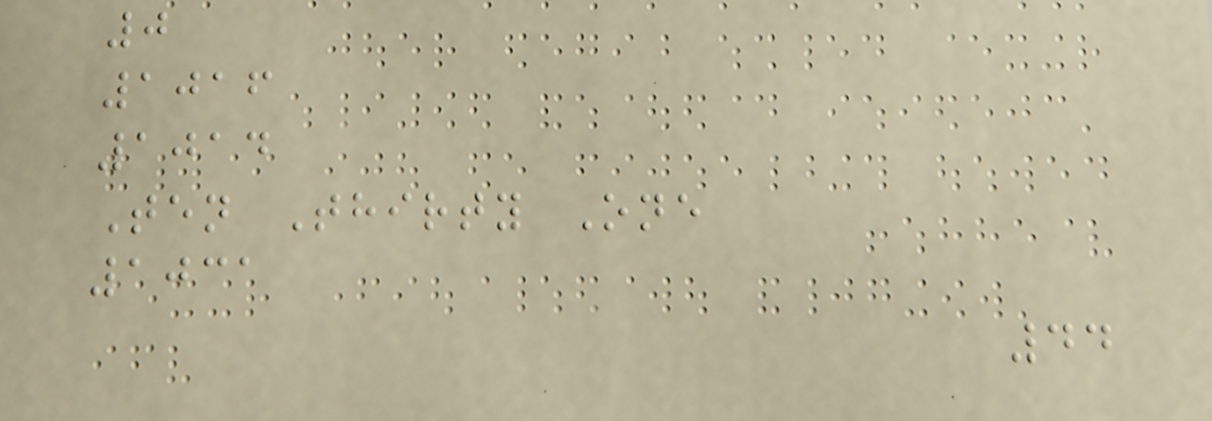0
1016
1014
Ten Thirty One
1031
44
